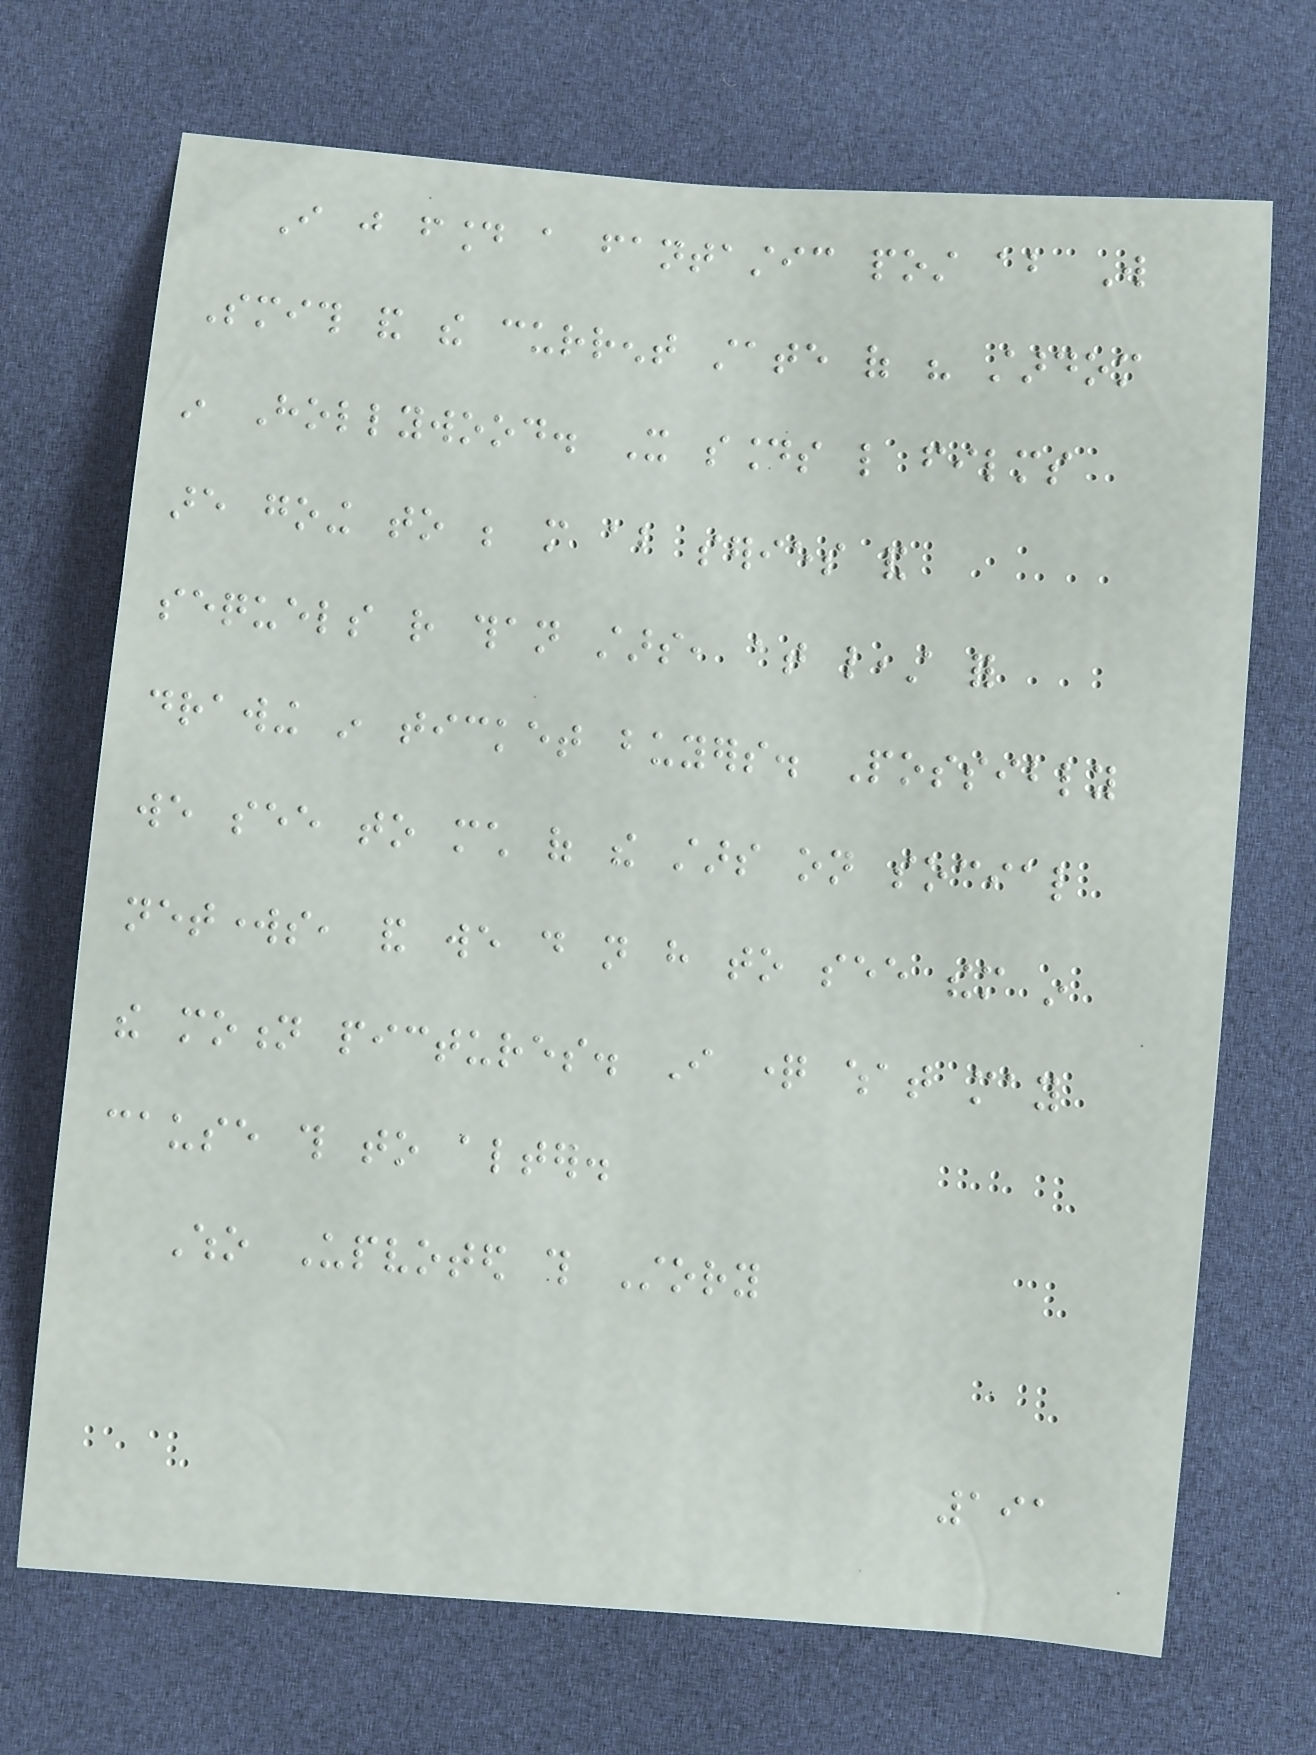I just found a fantastic post about Will
Smith and the current state of his stardom
in Hollywood. It sounds like films
are going to be more about series and
sequels rather than stars, at least for
drawing in ticket buyers. Possibly
we see to much of the stars on social
networks, and we do not have to see them in
the motion pictures. I question what may
cause this to alter.
Who Upvoted this Story
191
